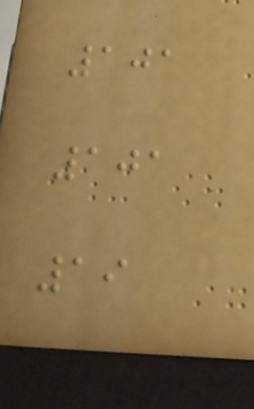101
101
19
